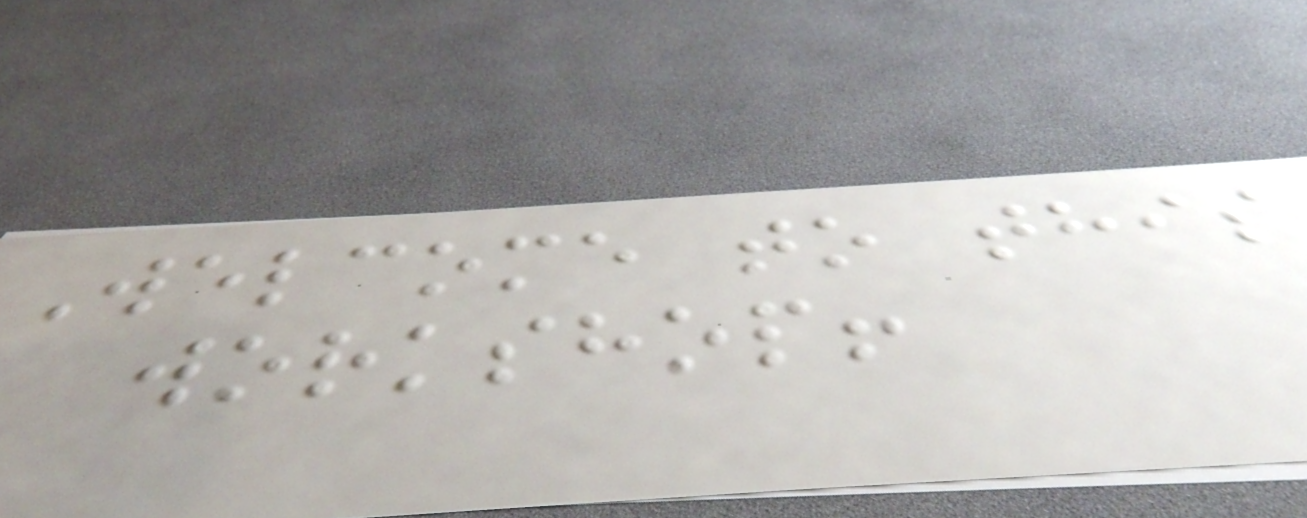Welcome to this
workshop!
